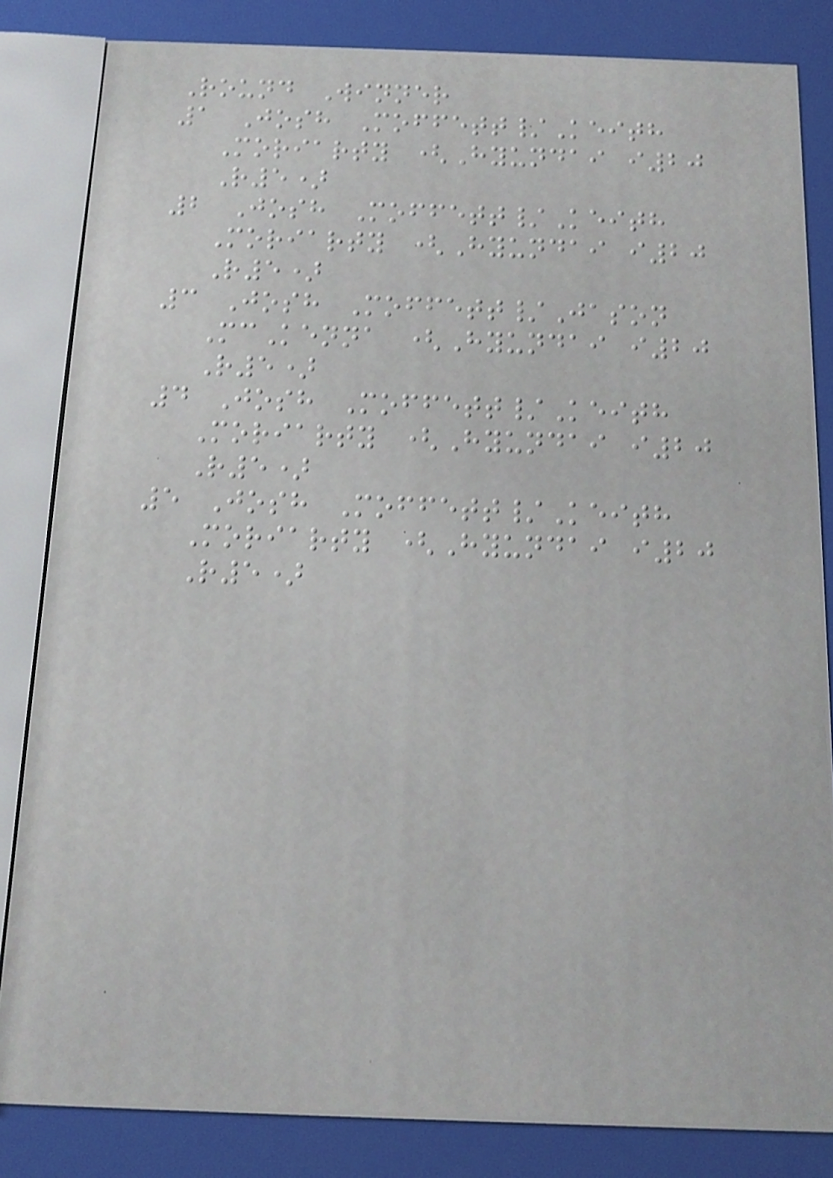Round Winner
1 Josh Moffett/Keith
Moriarty (Hyundai i20
R5)
2 Josh Moffett/Keith
Moriarty (Hyundai i20
R5)
3 Josh Moffett/Jason
McKenna (Hyundai i20
R5)
4 Josh Moffett/Keith
Moriarty (Hyundai i20
R5)
5 Josh Moffett/Keith
Moriarty (Hyundai i20
R5)
